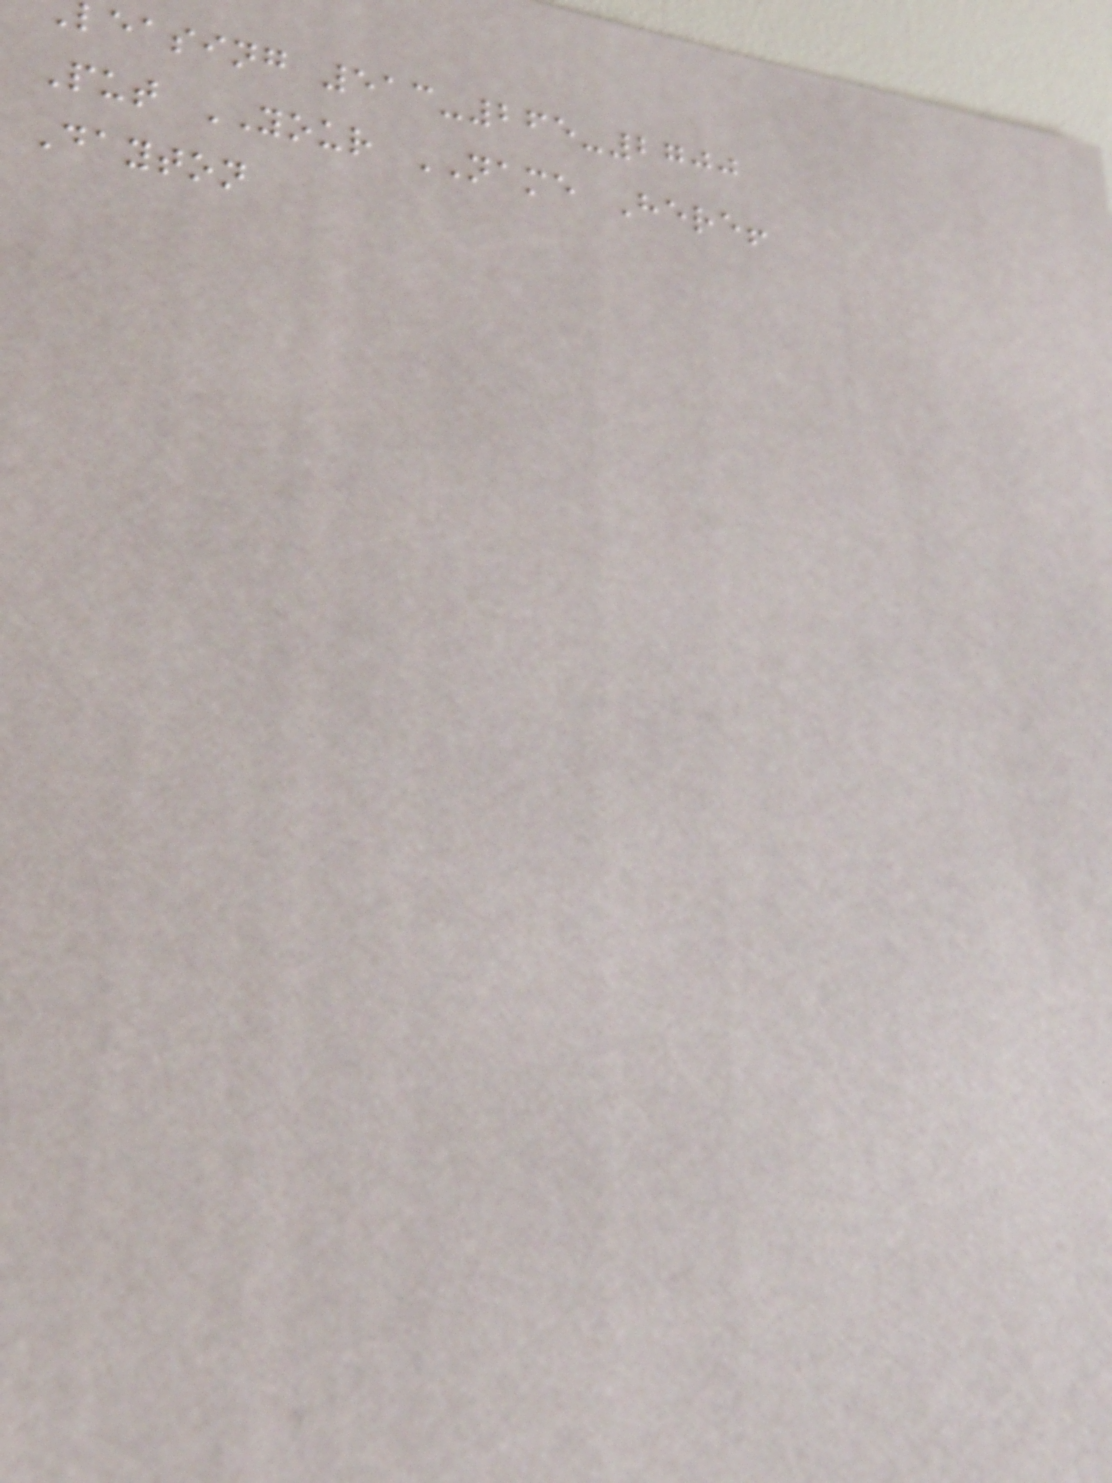leasing 513-265-2700
Put YOUR NAME Here!
Dayton
